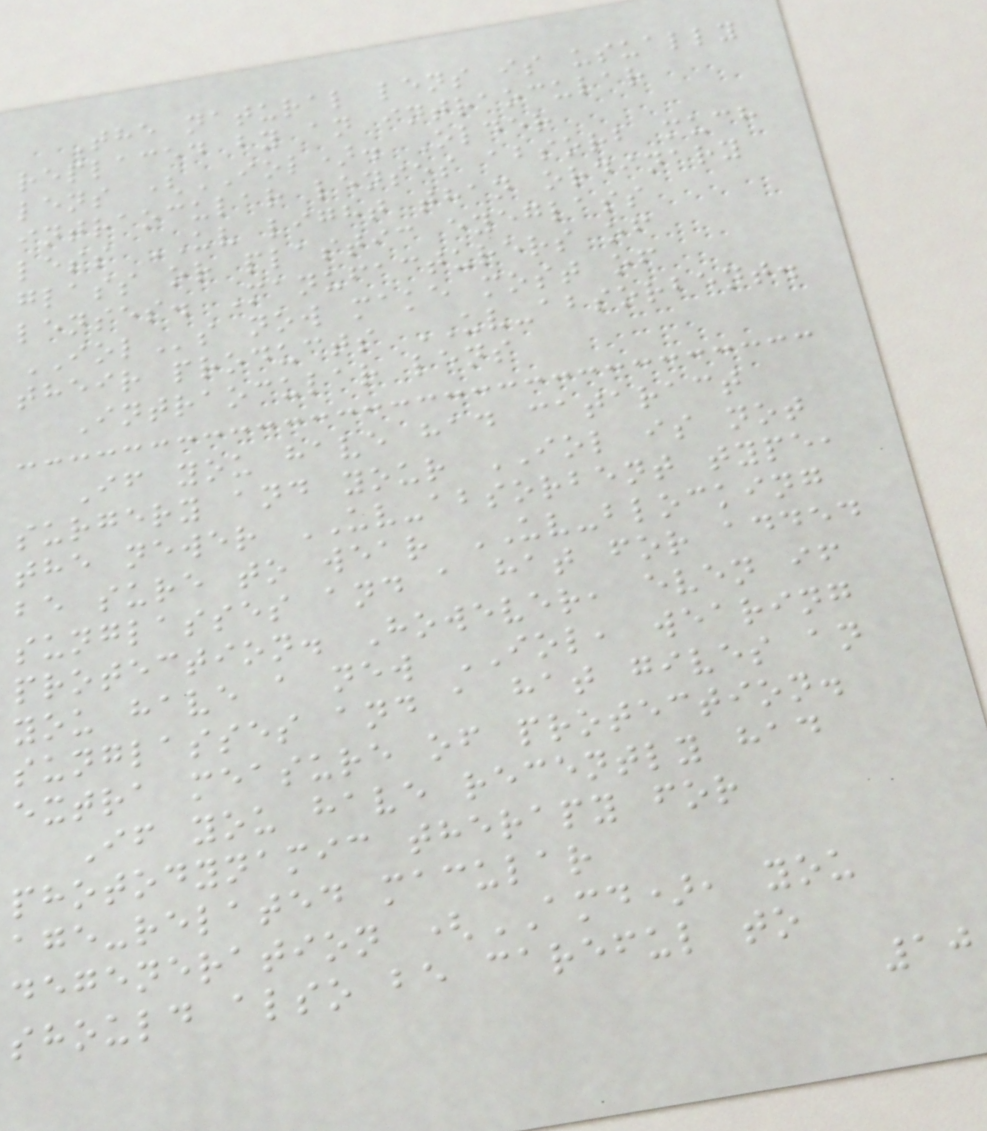The natural lens is usually
replaced by an intraocular
lens (IOL). Older
intraocular lenses absorb much
less UV light than ordinary
glass or plastic eyeglass
lenses. Manufacturers of
IOLs now make most of
their products UV-absorbent.
Intraocular lens
If you have had cataract
surgery and your IOL is not
the newer UV-absorbent type,
be sure to wear UV-blocking
sunglasses and a hat for added
protection. However, even if
you have a new IOL, wearing
sunglasses and a hat gives an
extra measure of protection.
If you have recently had
photodynamic therapy for
age-related macular
degeneration (AMD), you
should also be careful to
10
